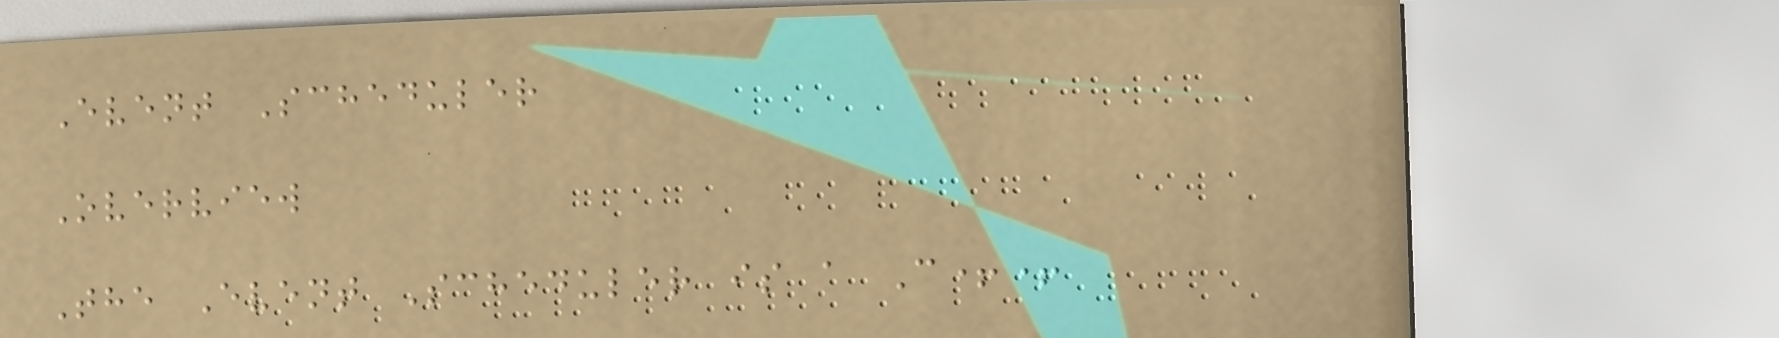Event Scheduler
Overview
The Event Scheduler is a C++
